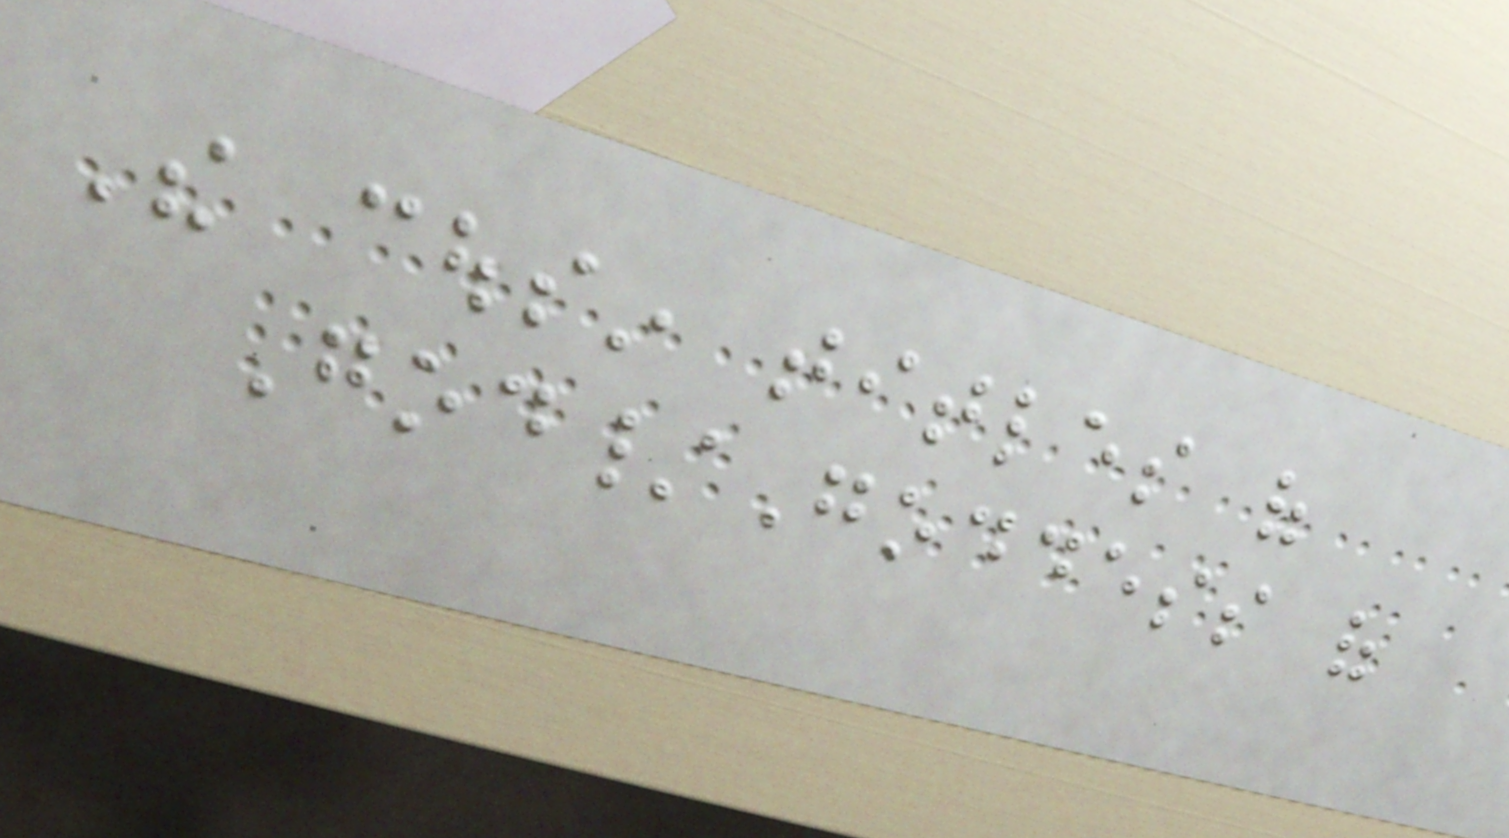The cousin titles of
God/Goddess of
